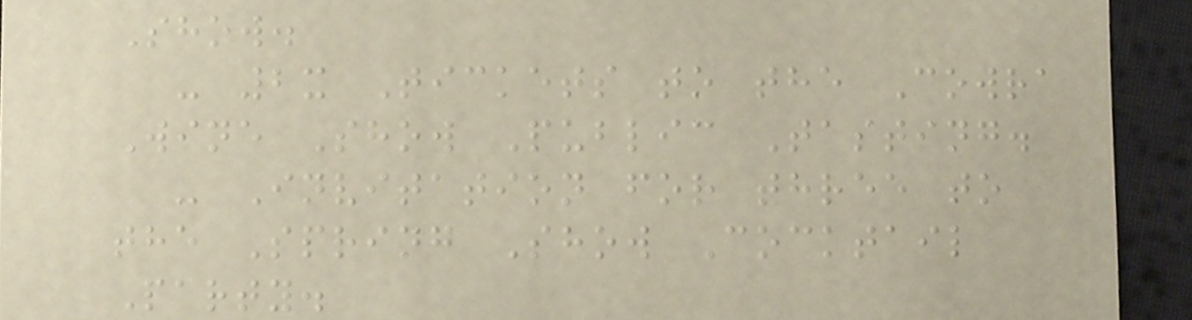Show.
- 2x Tickets to the Cowra
Wine Show Public Tasting.
- Invitation for three to
the Spring Show Cocktail
Party.
